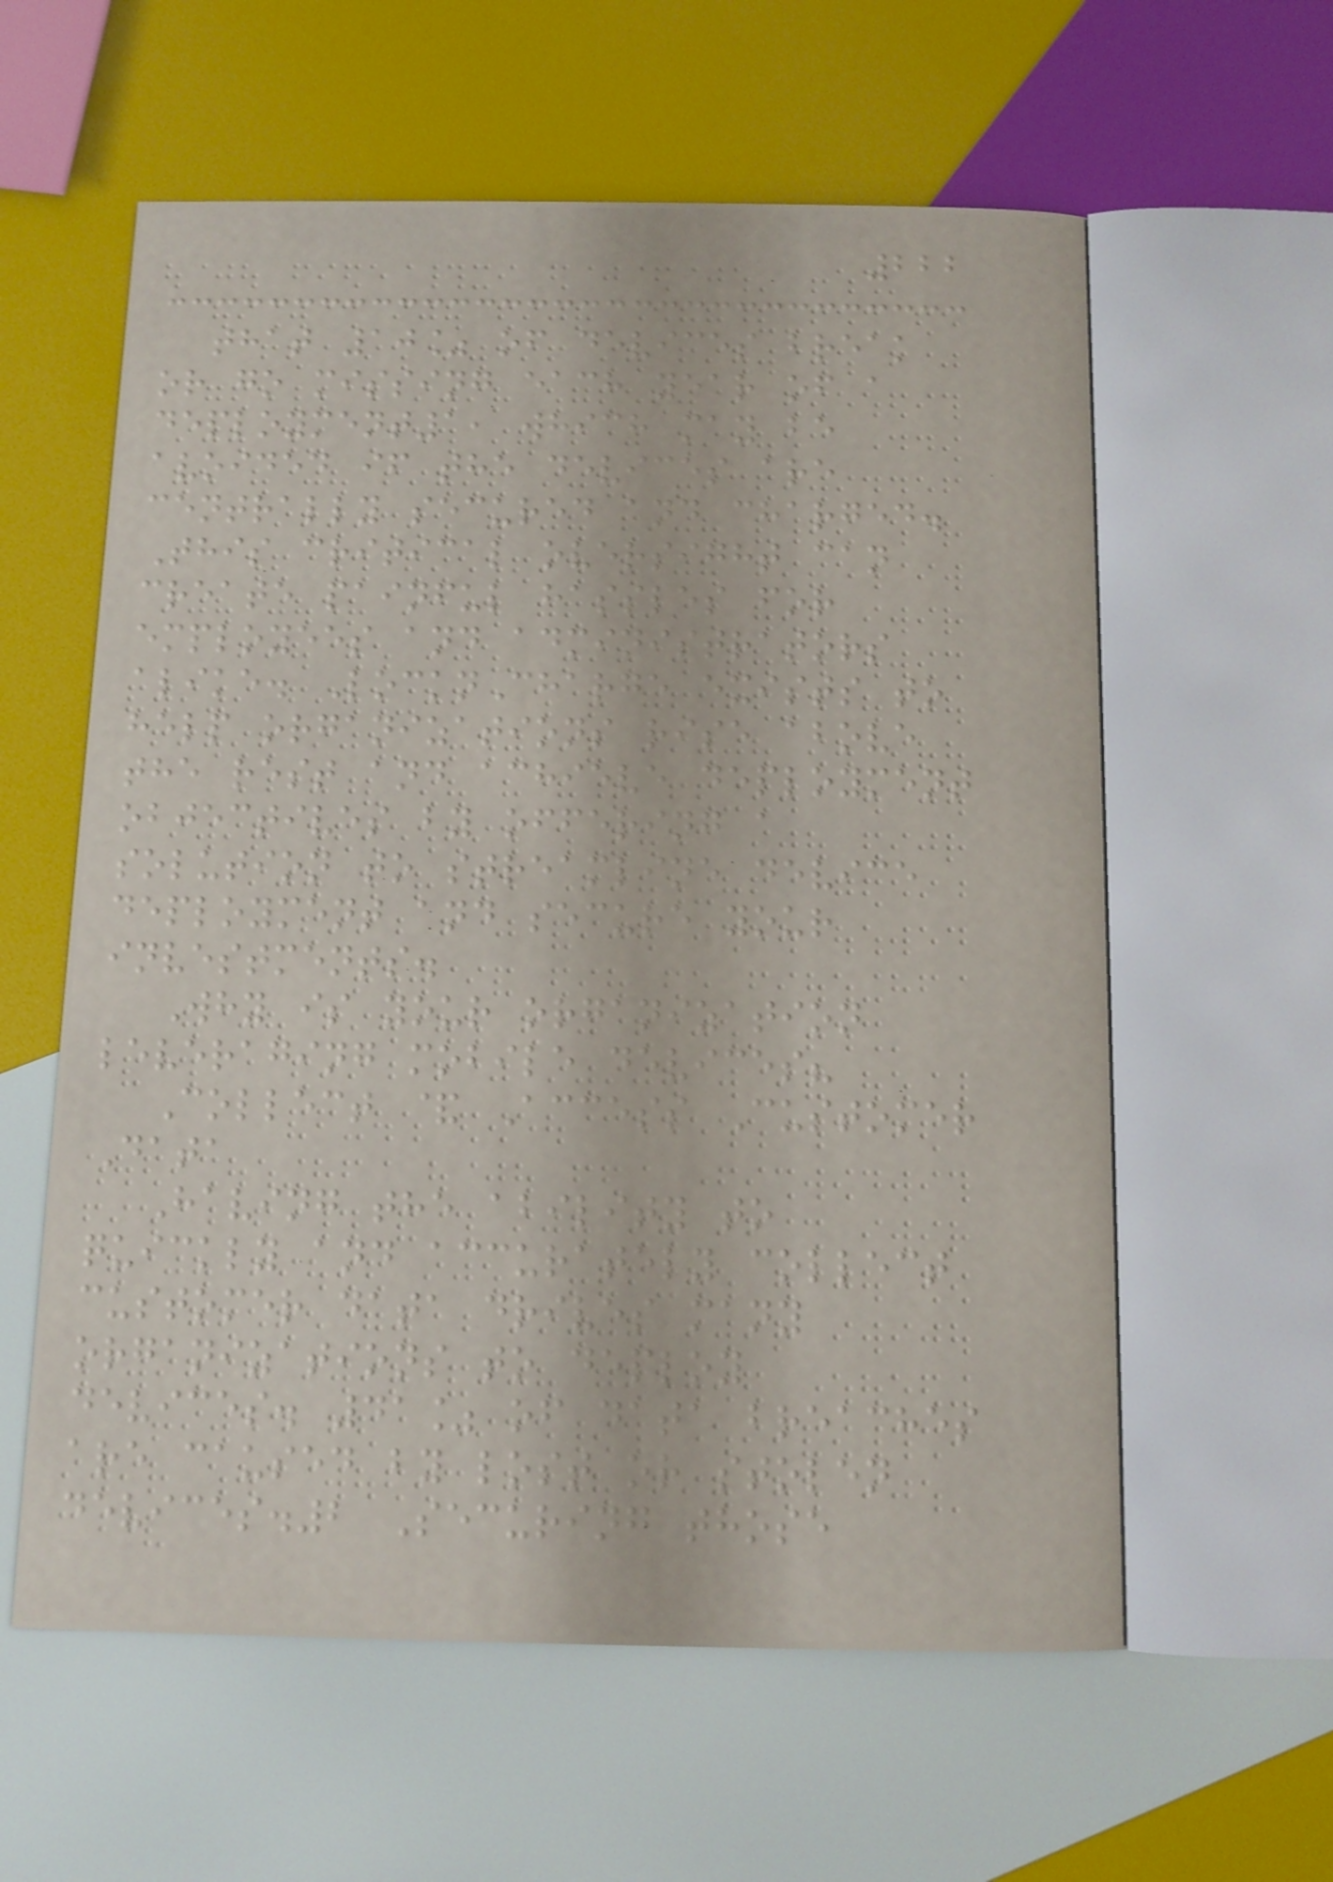222
that 10% of devices break
or go missing each year of a
deployment1, which may be
avoided if the devices are
centrally secured and charged.
This critical oversight can
create painful hassles for
employees and administrators
alike. LocknCharge exists to
help organizations rise above
the rest and achieve deployment
objectives by offering a
solution to streamline device
deployment and secure your
investments.
Why is your organization
leveraging mobile devices?
Collect & Access Customer
Data
Having the ability to
quickly and accurately collect
customer data drives many
organizations to deploy
devices. 41% of data breaches
are caused by lost or stolen
devices.2 Securing those
